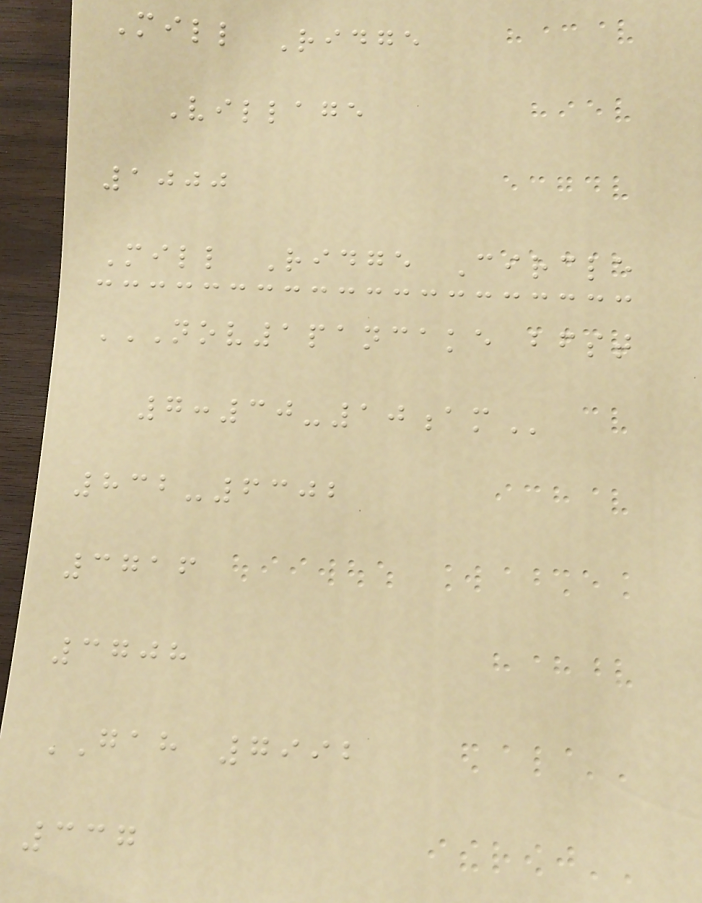Mill Ridge
Village
1000
Mill Ridge Circle
NOV1PANCAKE BFST
7:30-10AM
832-6302
3716
3708
GAH 7992
337
